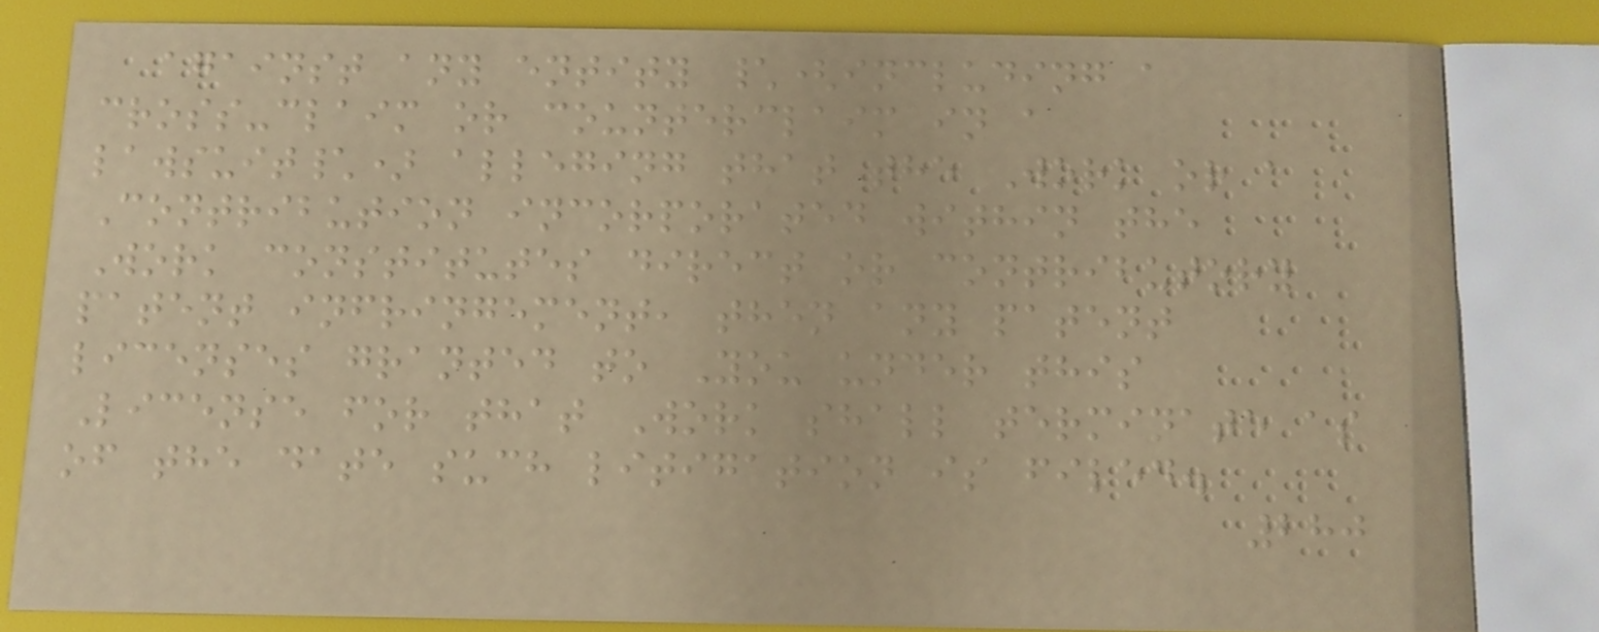against any entity \(including a
cross-claim or counterclaim in a
lawsuit\) alleging that the Work or a
Contribution incorporated within the
Work constitutes direct or contributory
patent infringement, then any patent
licenses granted to You under this
License for that Work shall terminate as
of the date such litigation is filed.
280
